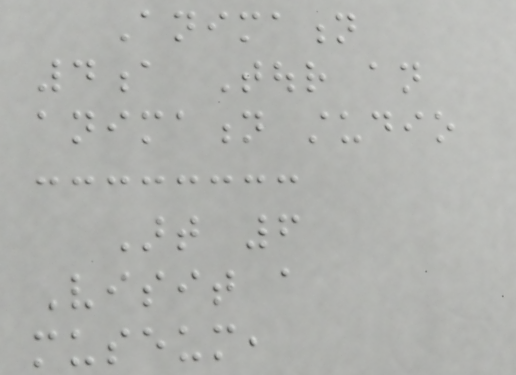Animation
4a Tour an
animation studio
Art 6
Visit a
museum,
